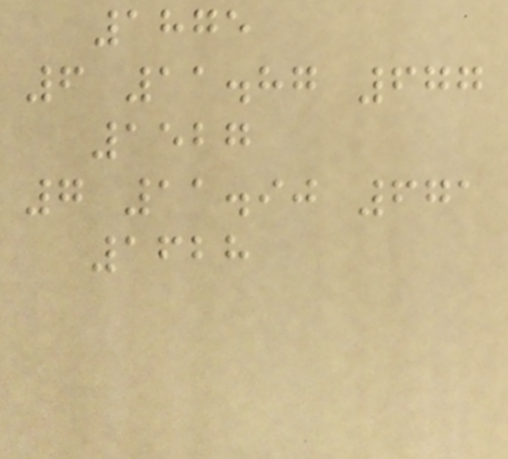1875
6 11.87 677
1527
7 11.90 671
1628
